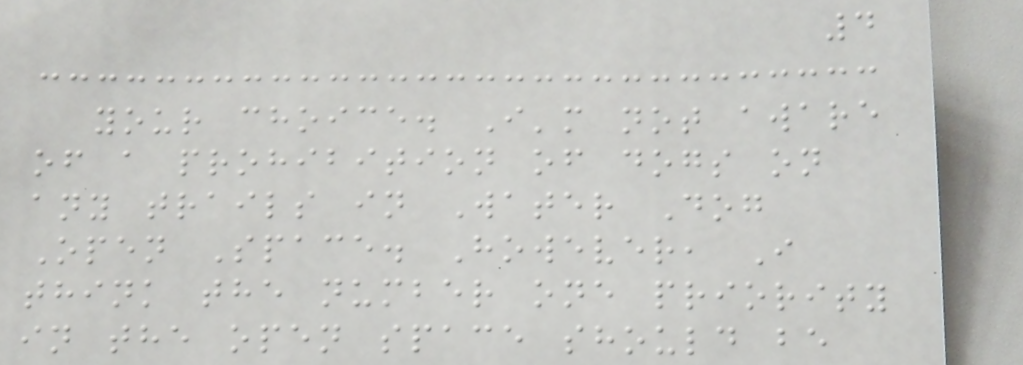4
your choice. I'm not aware
of a prohibition of dogs on
any trails in Water Dog
Open Space. However, I
think the number one priority
in the open space should be
